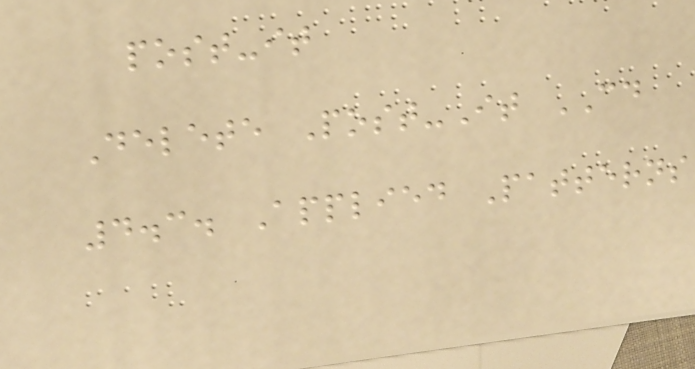post-it
Delete Post-It CD
4.3. Applied Patterns
